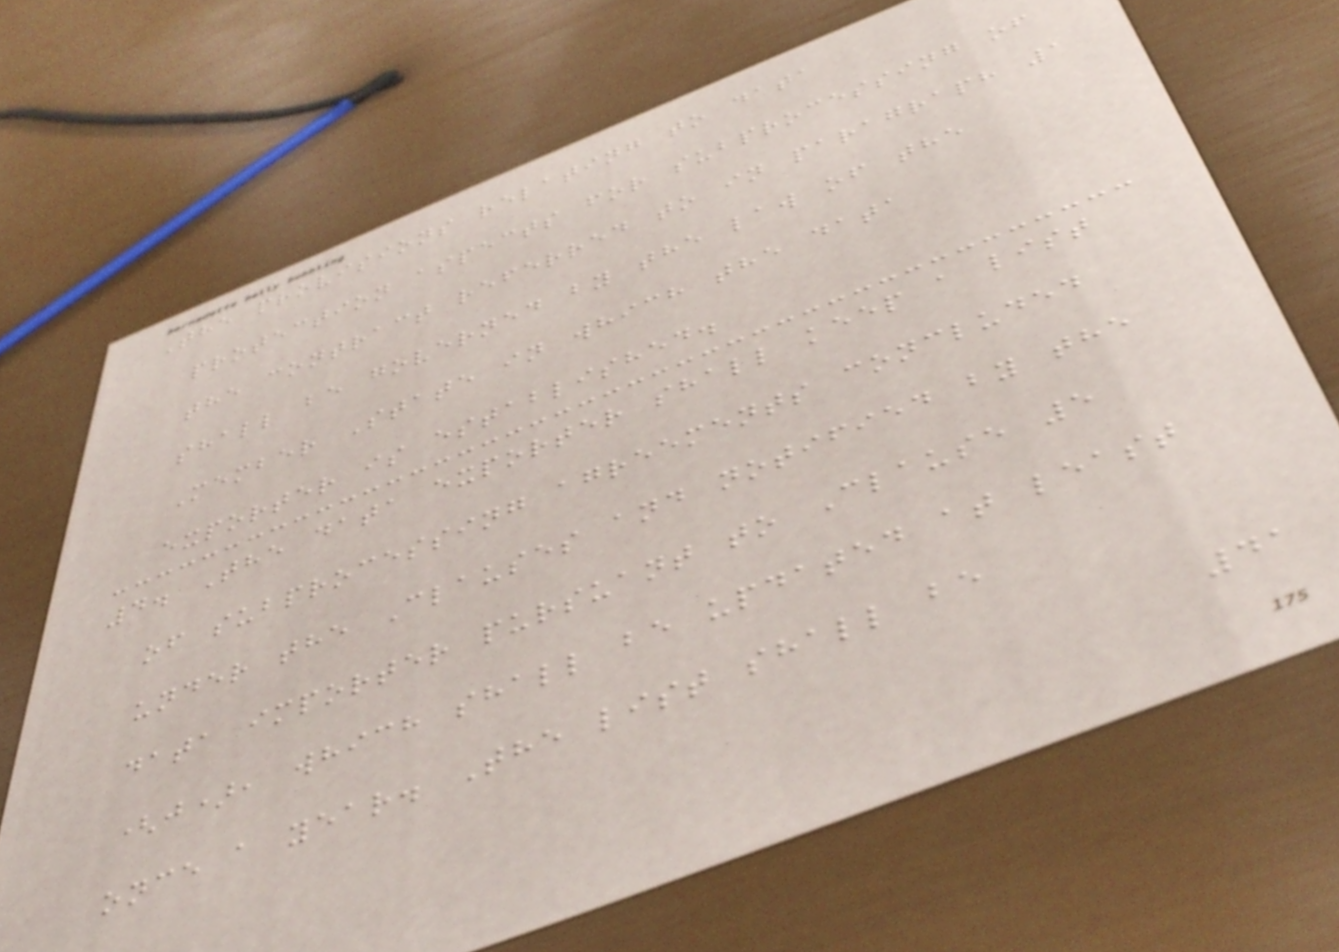The provisions relating to data
protection aspects for subprocessing of
the contract referred to in paragraph 1
shall be governed by the law of the
Member State in which the data
exporter is established.
4. The data exporter shall keep a list
of subprocessing agreements concluded
under the Clauses and notified by the
data importer pursuant to Clause 5
(j), which shall be updated at least
once a year. The list shall be
41
